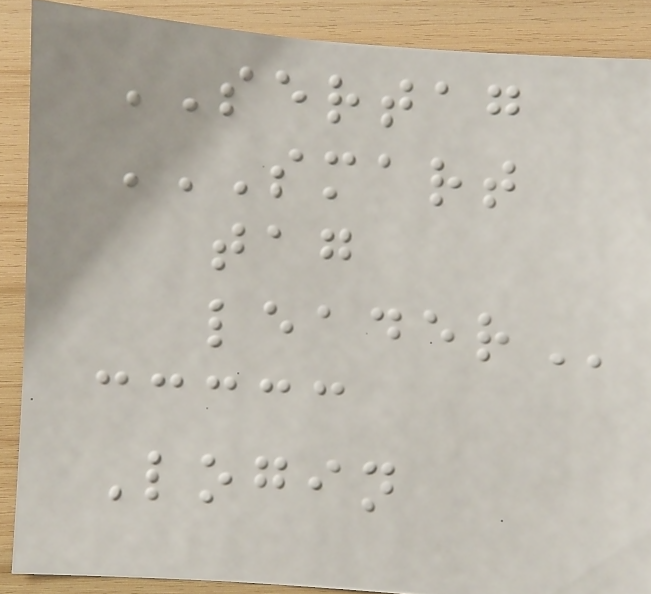SERTAG
SMART
TAG
LEADER
Login
